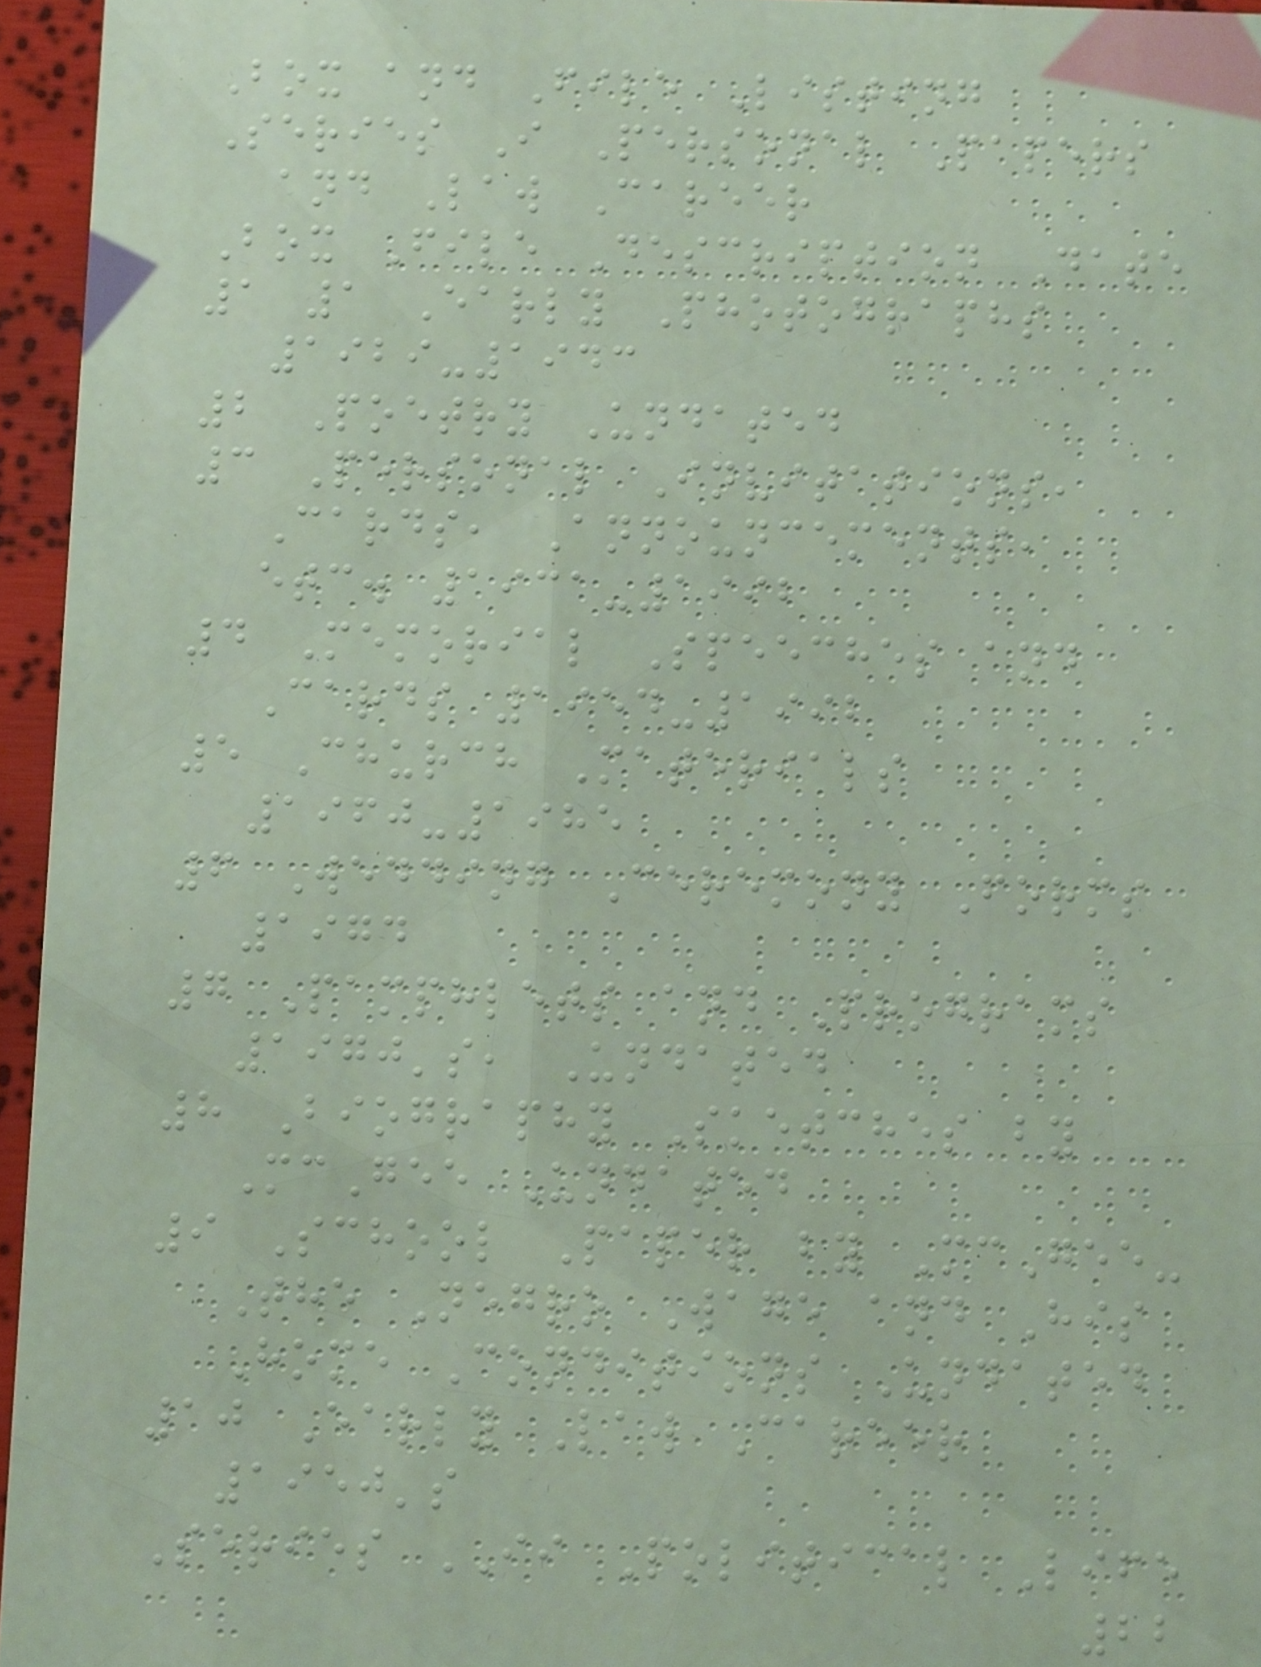Box and File Listing
Series I Personal Papers
and Law Career
Box File Description Date
1 1 Early Photographs
1929-1943
2 Poetry Undated
3 Personal Invitations,
Cards, Announcements,
etc. 1931-1992
4 Memorial Speeches and
Cards 1954-1992
5 Church Materials
1960-1985
6 Wedding Ceremony Forms
1974
7 Pamphlets and Programs
1970's, Undated
8 Biography Sketches by
McGee Undated
9 School Paper by McGee-
The Negro Wage and His
Home Conditions Undated
10 Early Law Career
1950's
Series II Political Life
22
